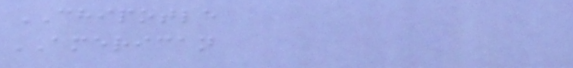CHIPOTLE
AMERICAN
